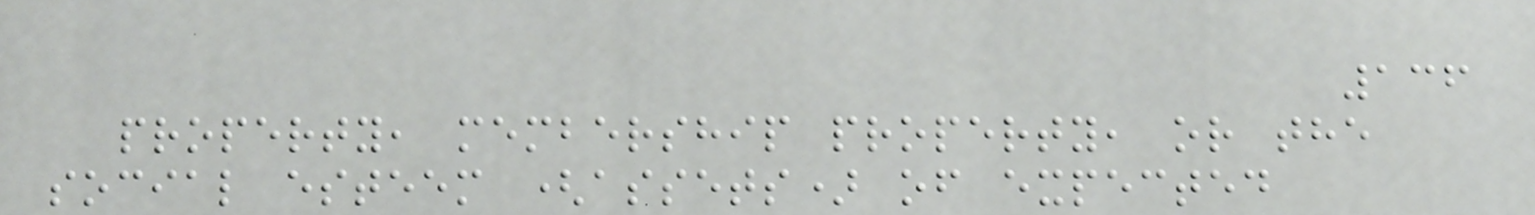136
property, membership property, or the
social esteem (assets) of expected
